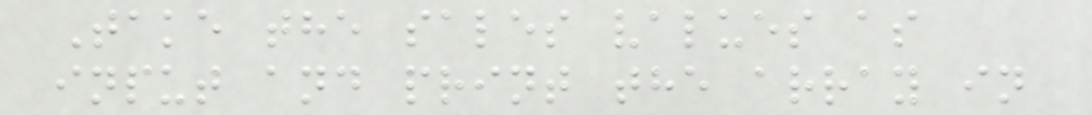Take the sales values as
input and print the array in
